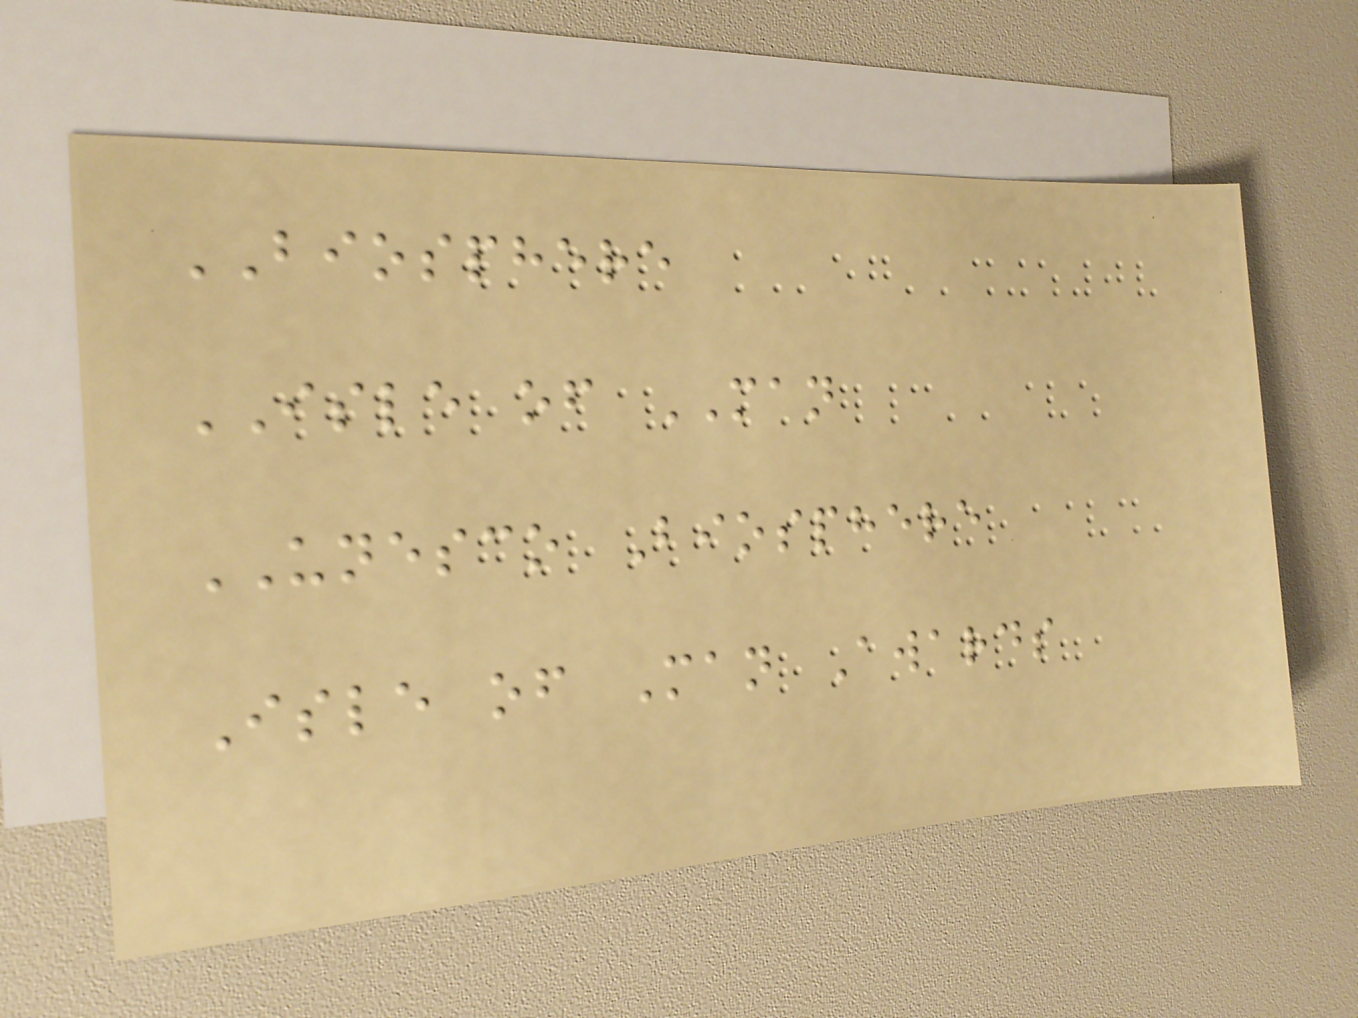BIOSPHERE
ISLE of MAN
UNESCO Biosphere
Isle of Man Awards
